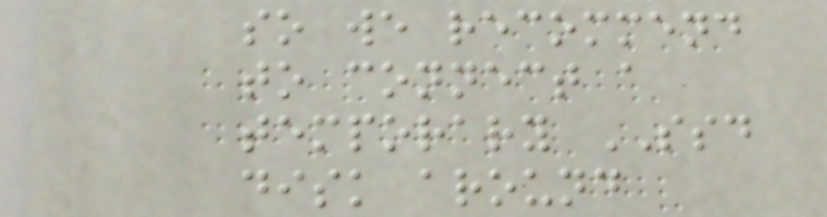so we recommend
to connect a
temporary SSD
disk around
